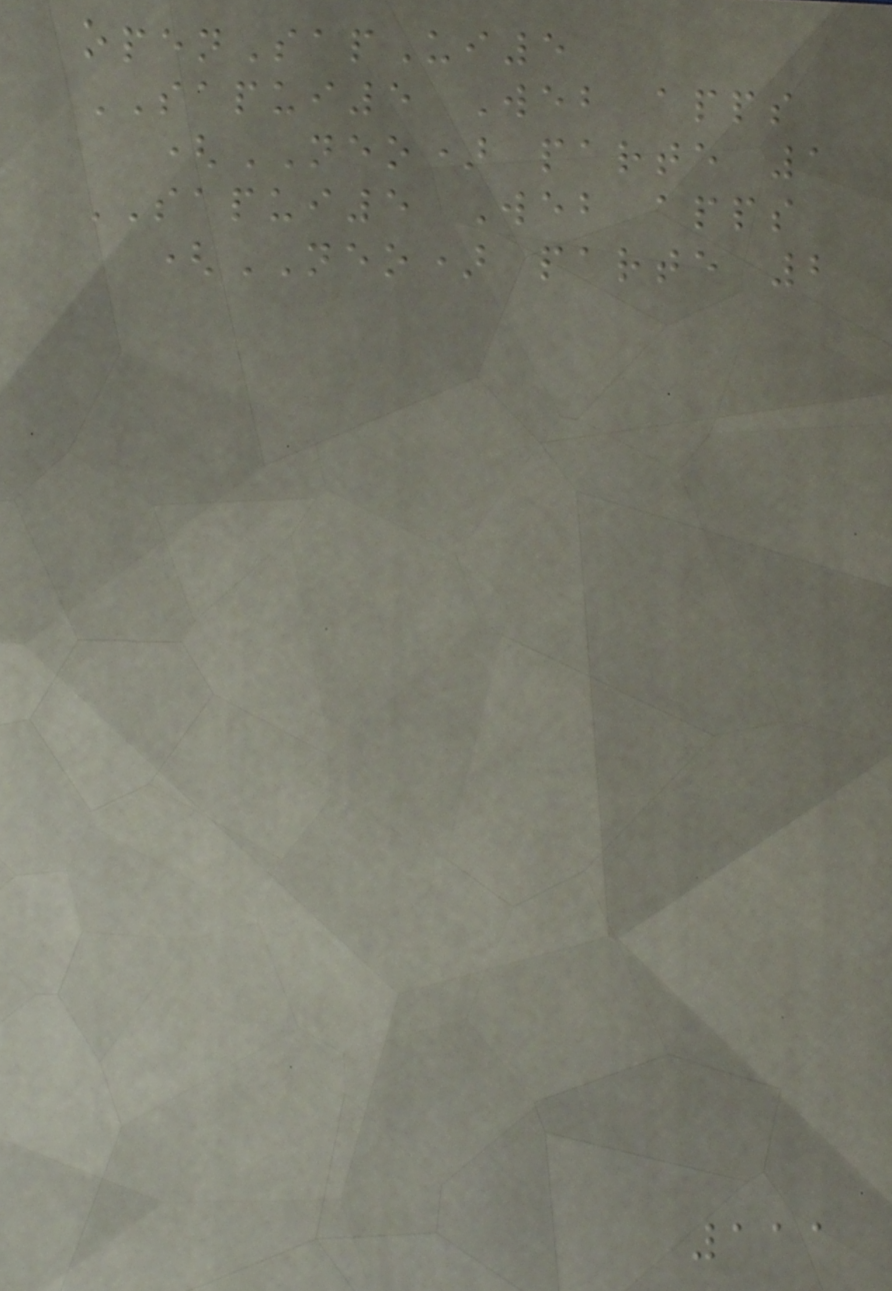openSapUi5
SAPUI5 Web apps
(NEO) parte 1
SAPUI5 Web apps
(NEO) parte 2
111
